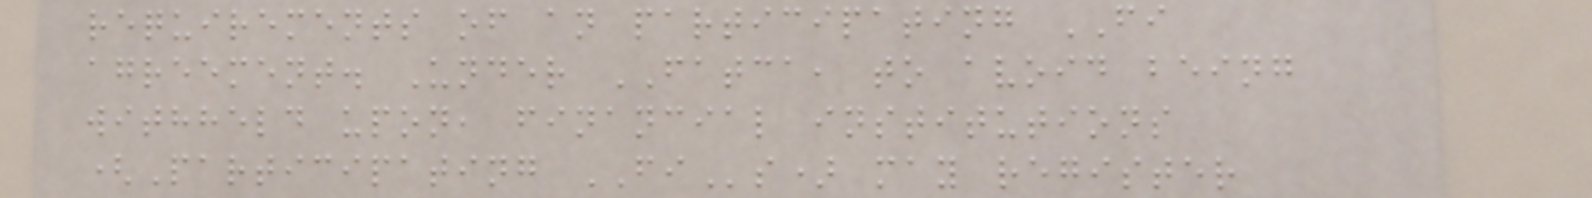requirements of an participating FI
agreement. Under FATCA, to avoid being
withheld upon, financial institutions
(Participating FIs) may register
